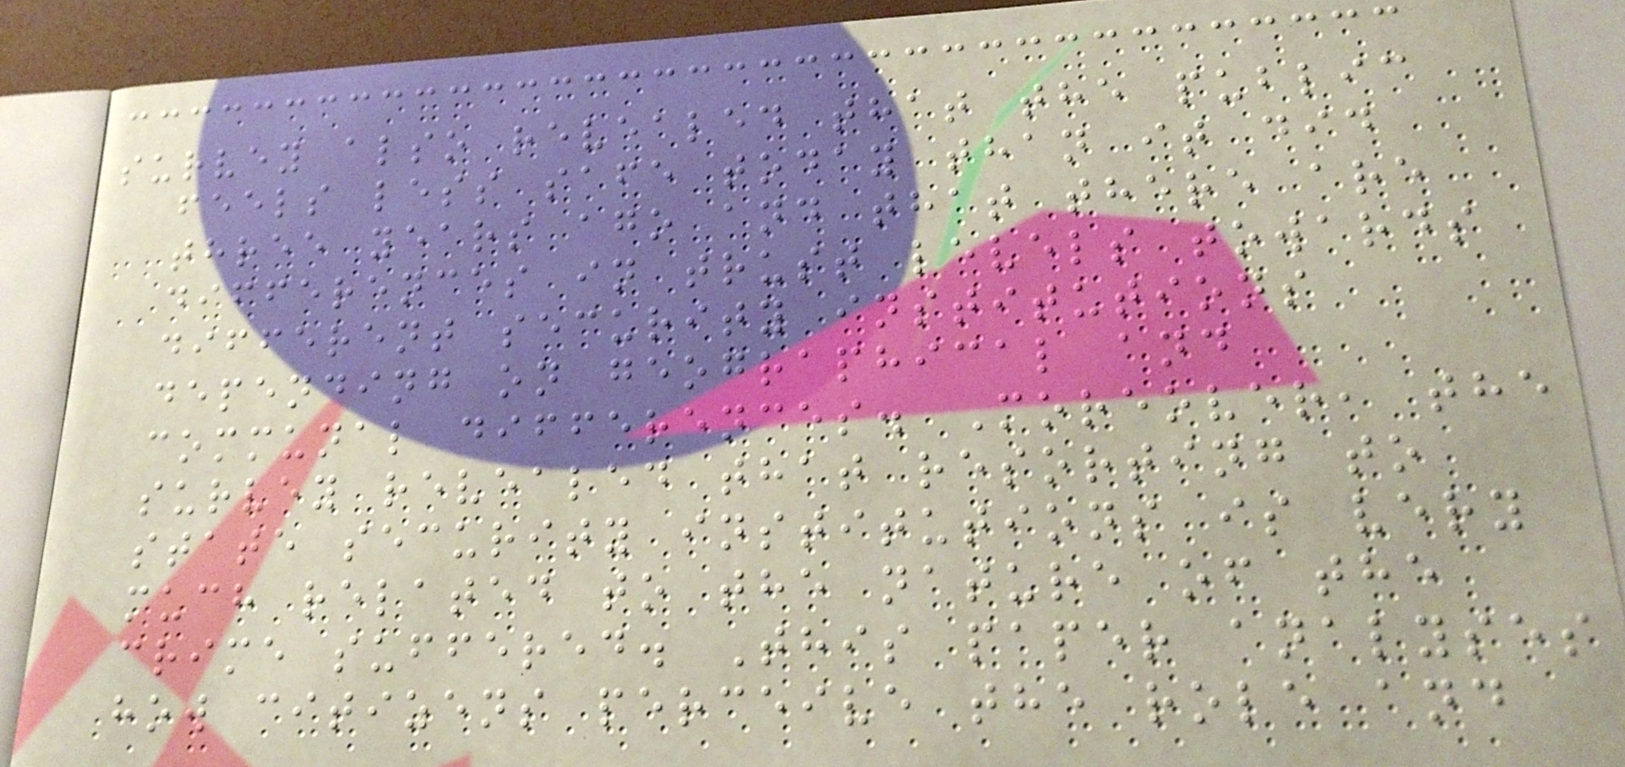survey also revealed that the public
feels less safe today than it did
three years ago and that there are
differences in trust levels towards
different security institutions
depending on geographical and
communal differences. Moreover, the
survey revealed that resorting to
state security institutions is very
much related to the nature of the
crime suffered. This paper analyses
how citizens perceive the role and
